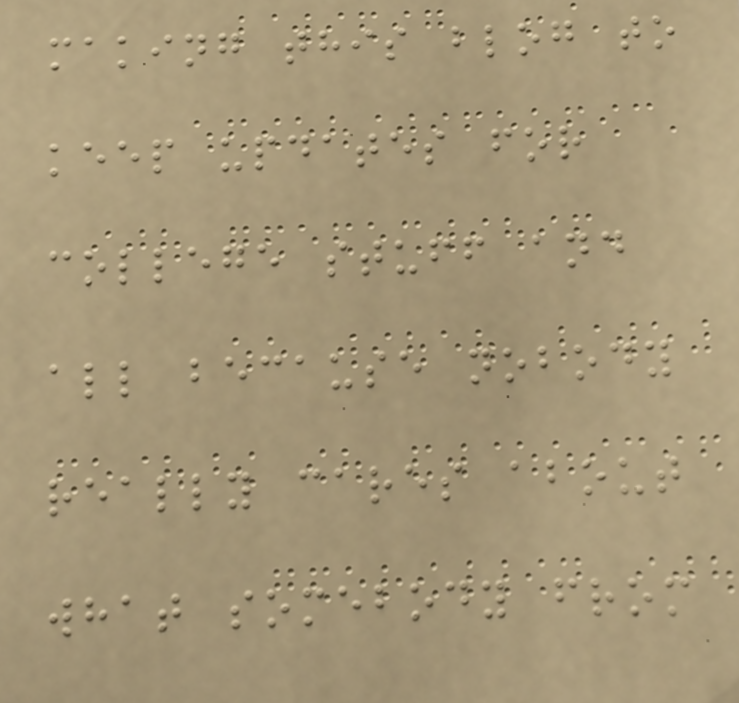making this blog to
keep updates for
college stuff and
all because nobody
really cares about
what somebody from
